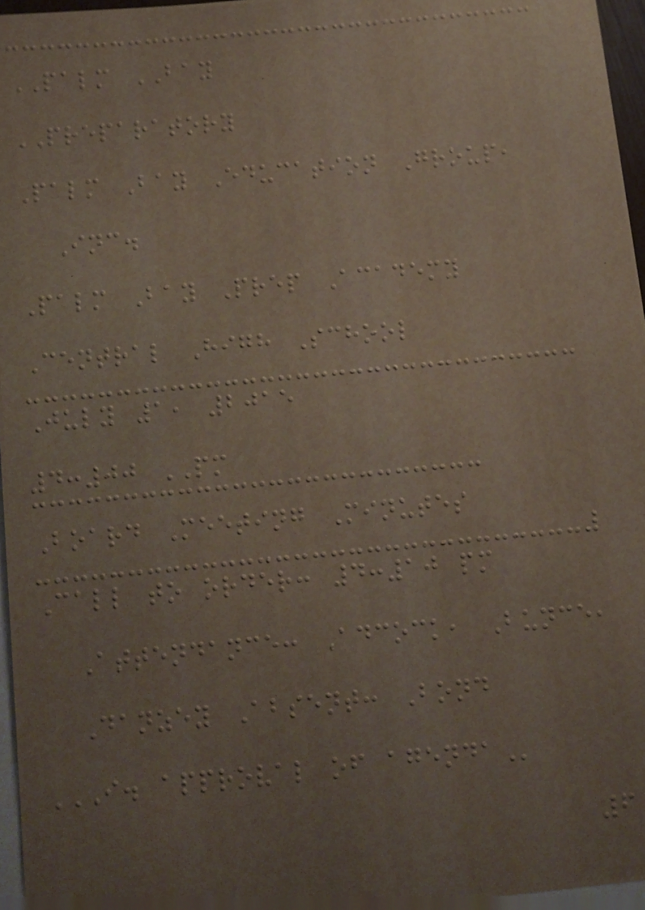PALM BAY
PREPARATORY
Palm Bay Education Group,
Inc.
Palm Bay Prep Academy
Central High School
July 1, 2015
4:00 PM
Board Meeting Minutes
Call to order: 4:10 pm
Attendance: Adcock, Bunce,
Danzey Absent: Bond
I. APPROVAL OF AGENDA
6
